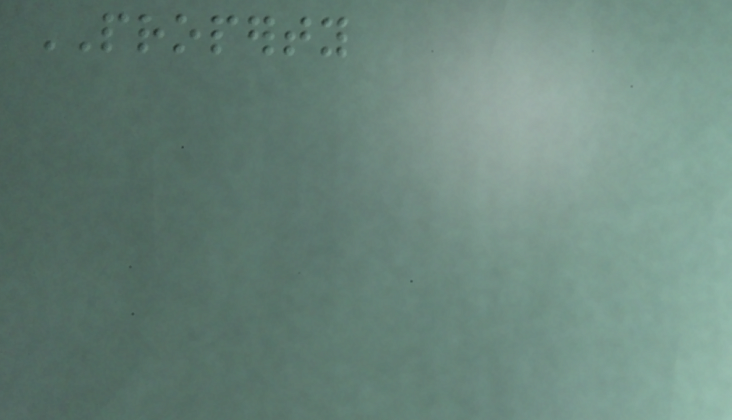PROPERTY
